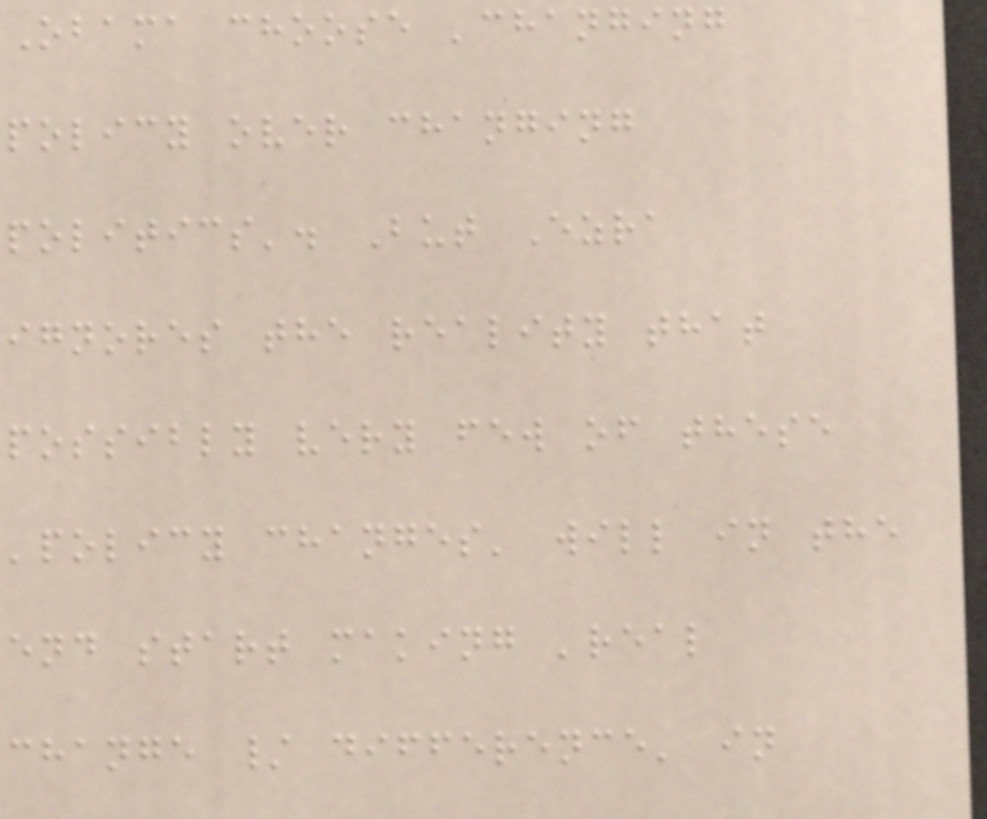Obama choose 'changing
policy over changing
politics'. But Ezra
ignores the reality that
possibly very few of these
'policy changes' will in the
end start making 'real
change / difference' in
